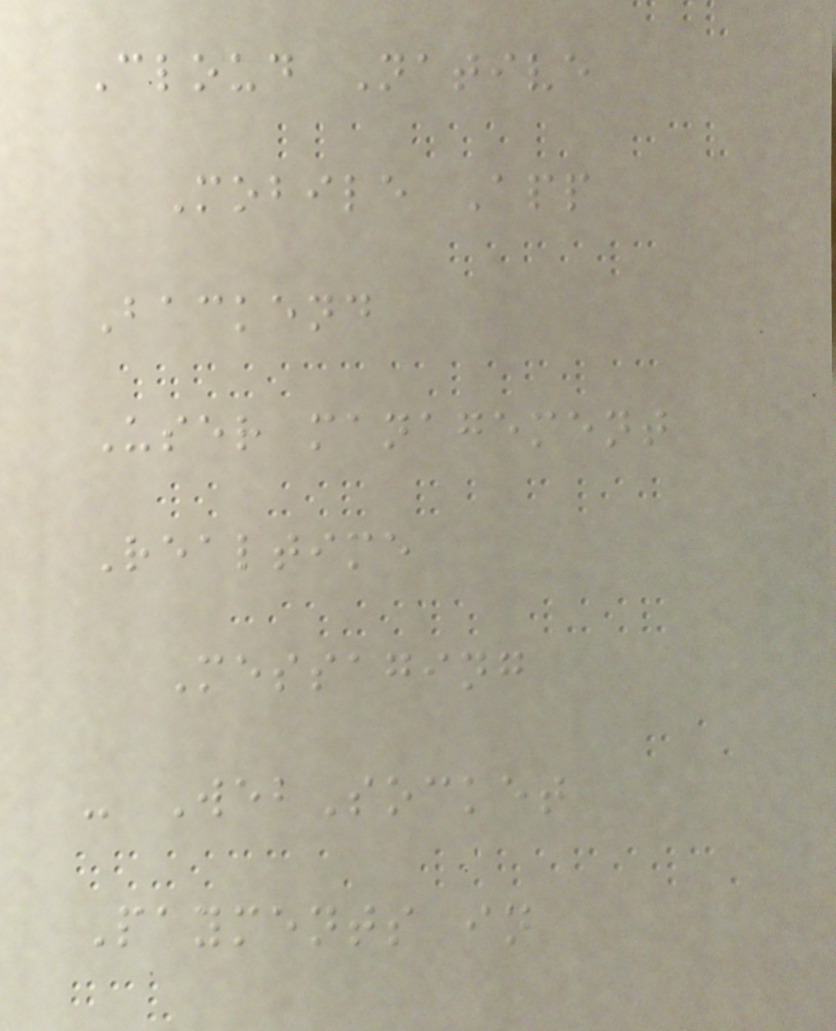Cloud Native
Mobile App
Backend
User management
Realtime
Messaging
- WebSocket
Payments in
